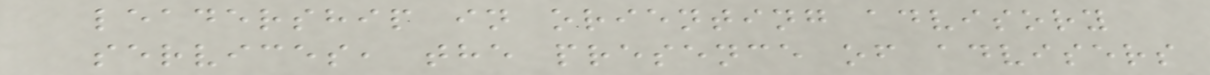leadership in orienting advisory
services, the presence of advisers
